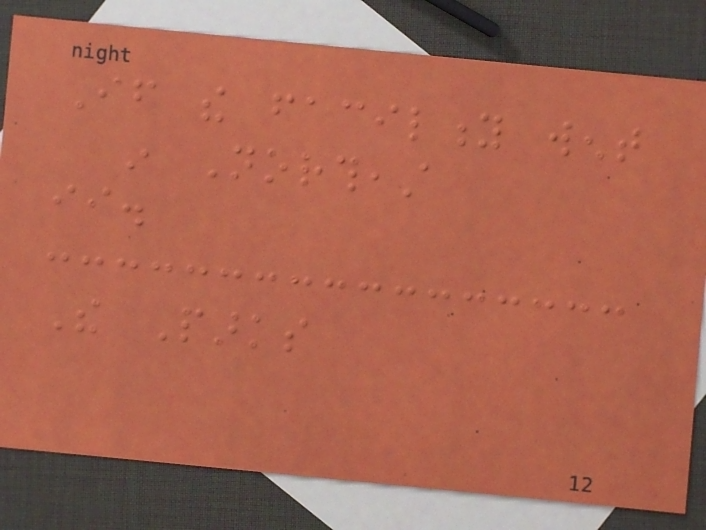If the facility went
in Northeast
ii.
The Parks
